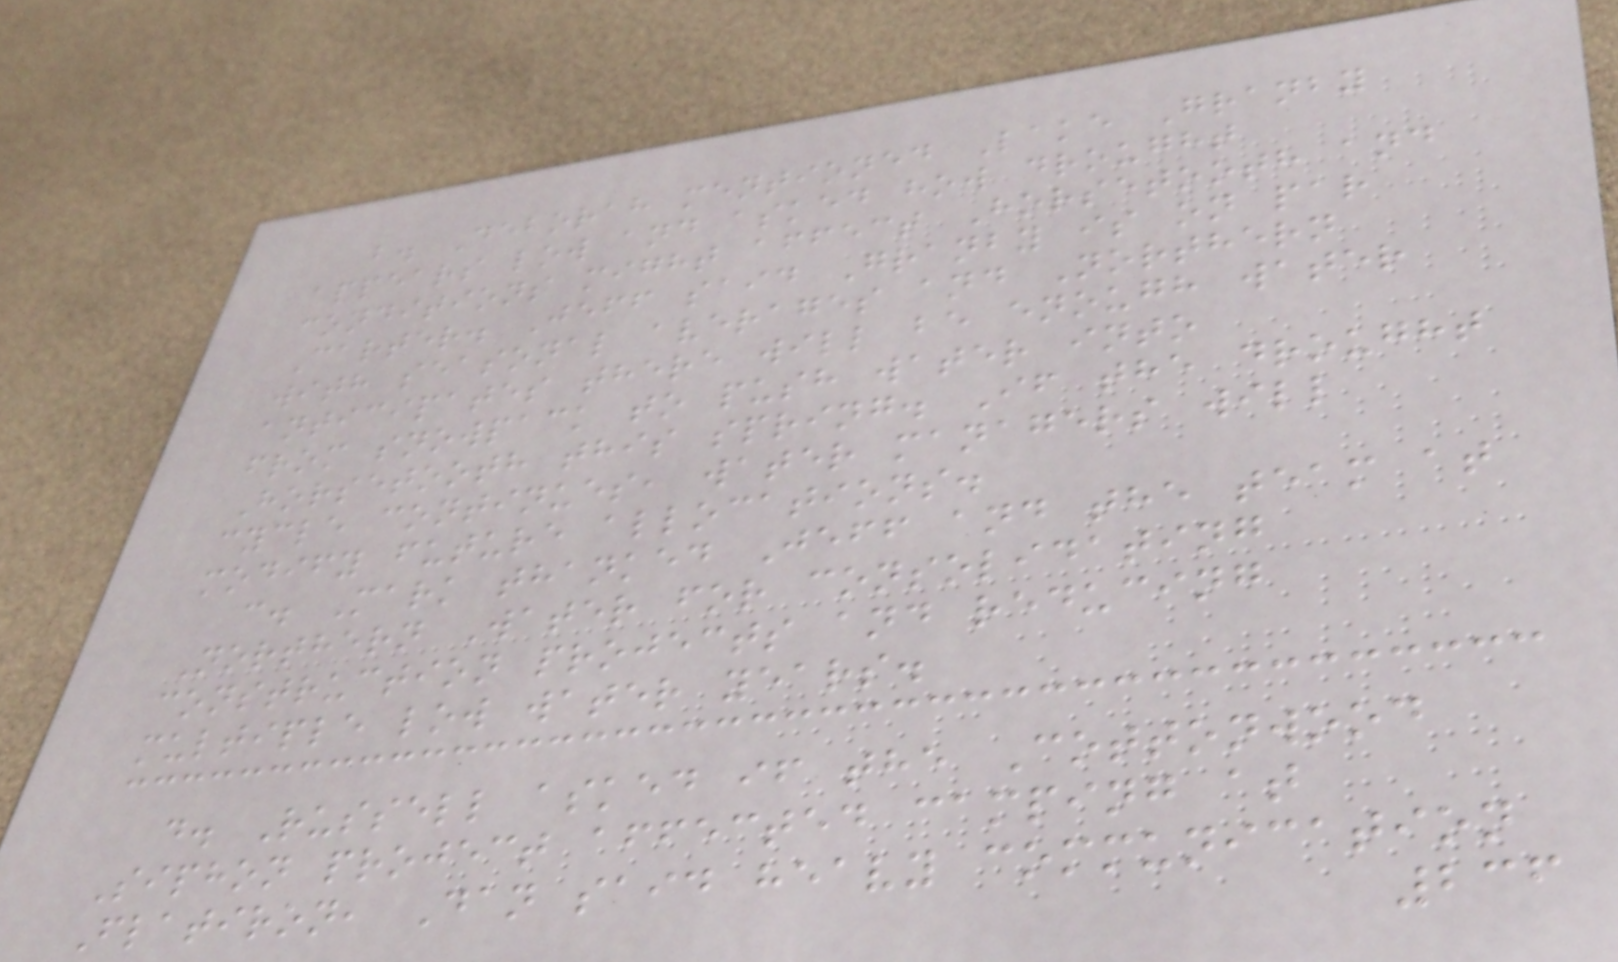b. Deborah mentioned Lake Granby
appears low and asked how drought
conditions might affect Horsetooth and
Carter. Jeff said Granby is on par
with seasonal averages and Northern
anticipates there will be enough water
from snowpack to push water into
Horsetooth this spring. If the drought
cycle continues, water managers will
modify future allocations.
c. Mark thanked Jeff and the team at
Northern Water for consolidating
construction projects and reducing
multiple low water years.
d. Russell asked if the Cottonwood
Siphon project affected camping at
Flatiron, Dan said heavy communication
236
